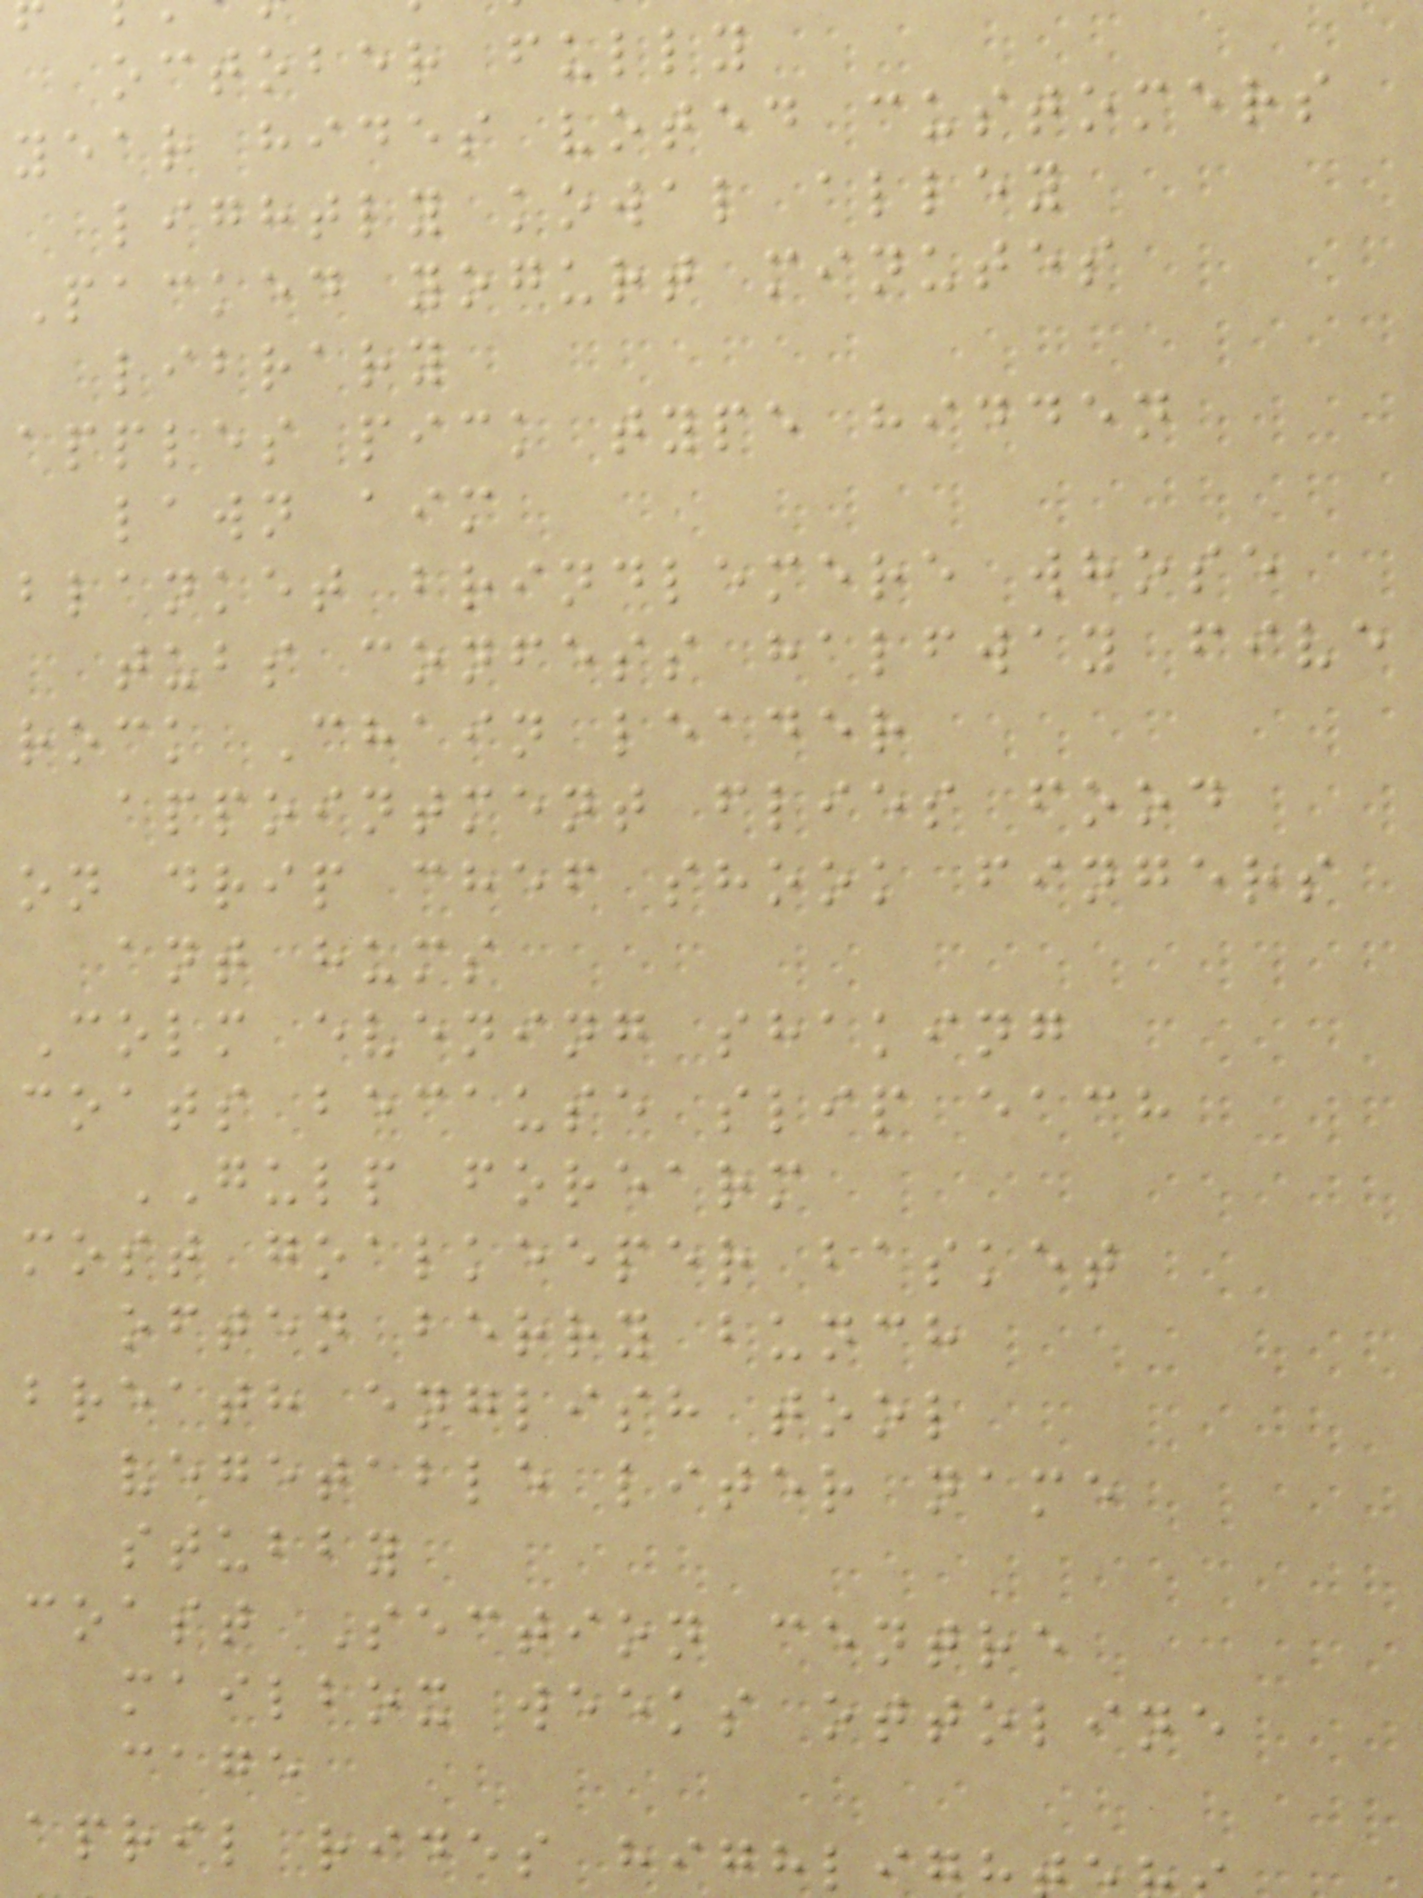october fully
year hides voted customers
lightly kowal alley
Packed yogurt minutes
library
apples pick type hidden
lawn aim
blanket brindlemere whose
tubs confess halfway five
rock Chain leader
appointment flies food
on drip chef shook fingers
ant hums
Colm evening shaking
coats because slip each
GULP forearm
most goalkeeper basket
often berry bunch
breath english tool
vegetable liter name
stubby
coast Section centre
mailbox weeks ottoline
cage
april rides highlig
